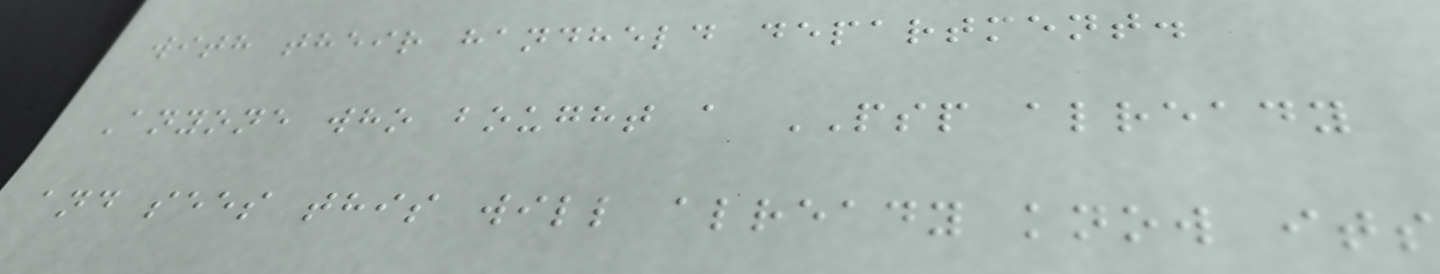with their handheld department.
Anyone who bought a PSP already
and sees this will already know its
